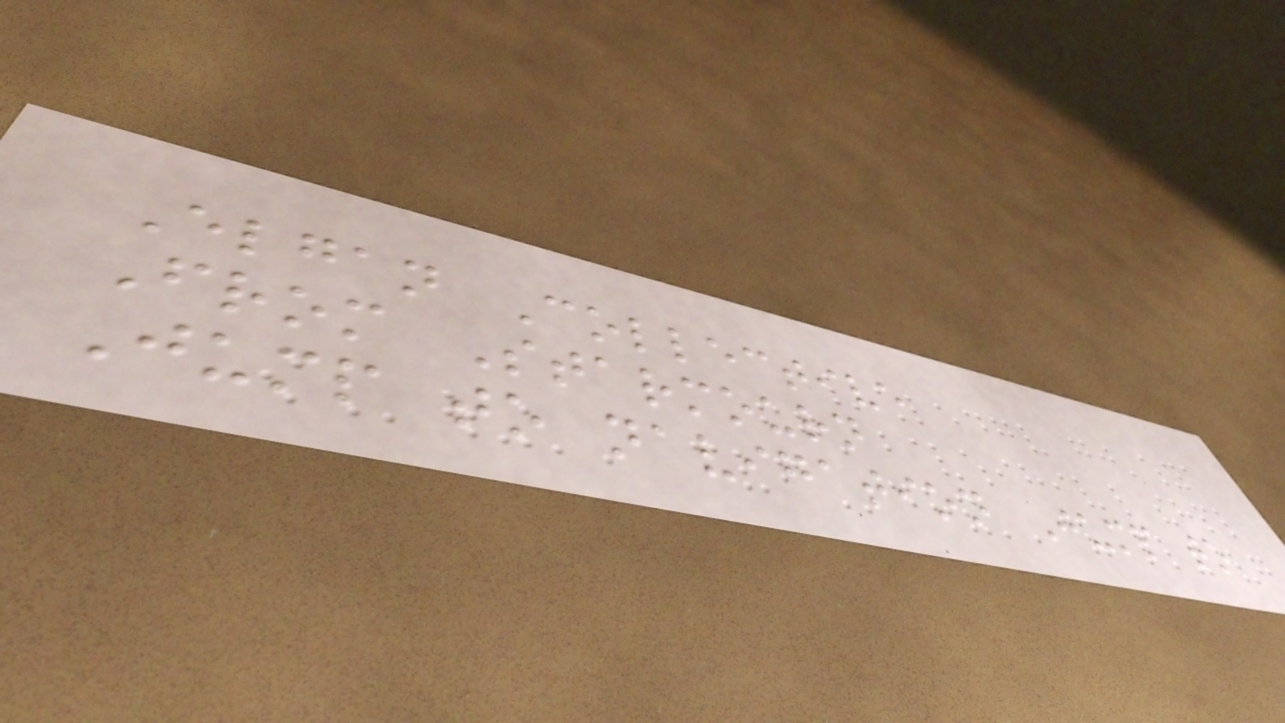Elgan Collective
From Starmourn
Jump to navigation Jump to
